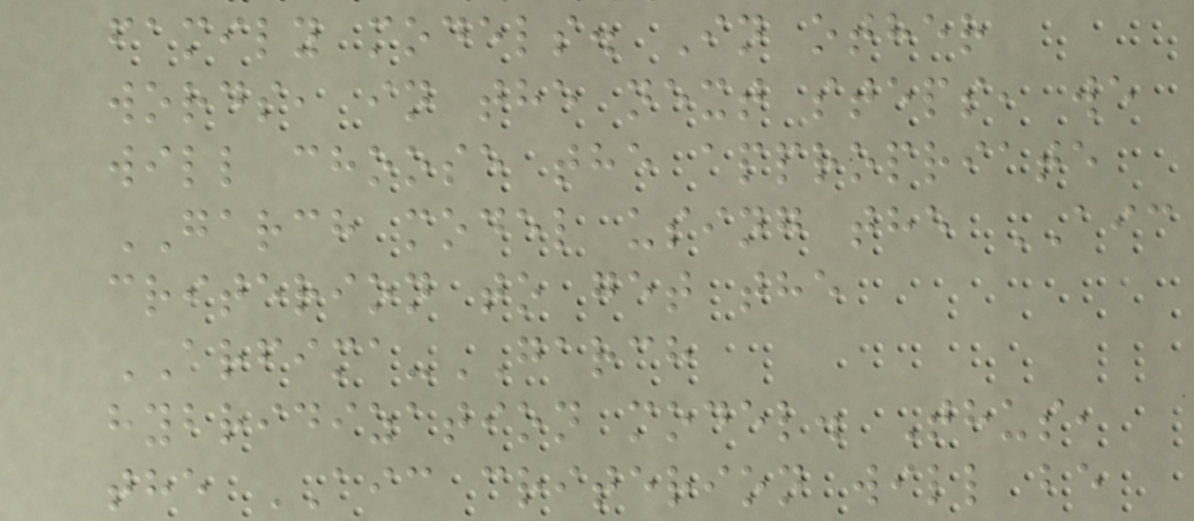family models. In other
words, in the next steps, we
will choose the appropriate
GARCH model using the AIC
criterion to get the
ARFIMA-GARCH
hybridization model. Thus,
the AIC criterion will be
